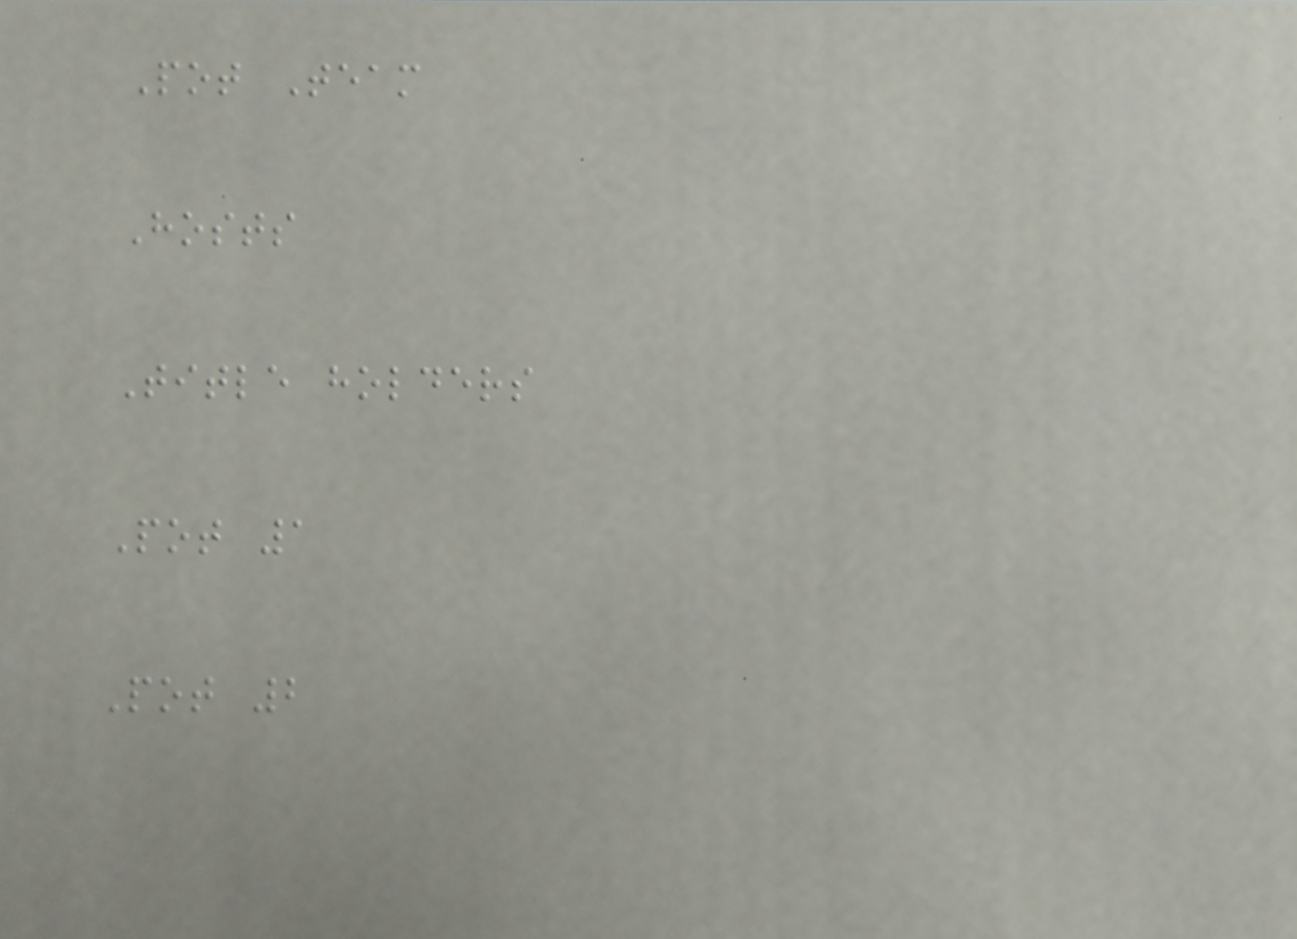Pot Team
Hosts
Title holders
Pot 1
Pot 2
